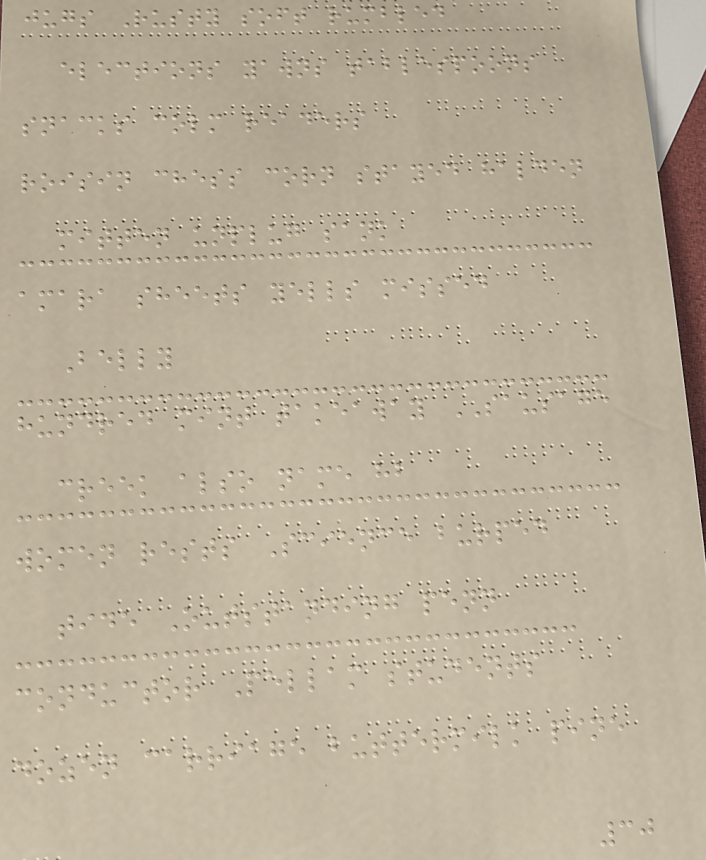jugs Rusty soft rumbled
elections yawns tablespoons
snacks colm readers
roisin chess corn stayed halden
mitten unplug sank
amara sheets yells missed
Belly
hundred mint takeaway SAUSAGE
creek also name hb
women rests Science burped
tide Outstanding penn
conductor Pellam students
dozen carriage buttermilk pine
30
